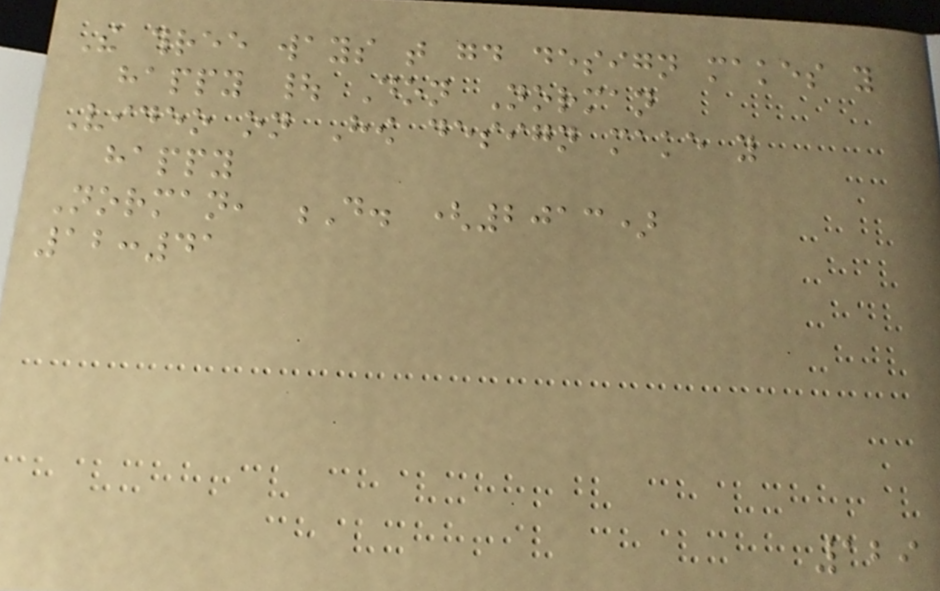The three ways that good design makes you
happy | Don Norman
Video on How design make you
happy
Norman, D. (2013)
12:41
129
